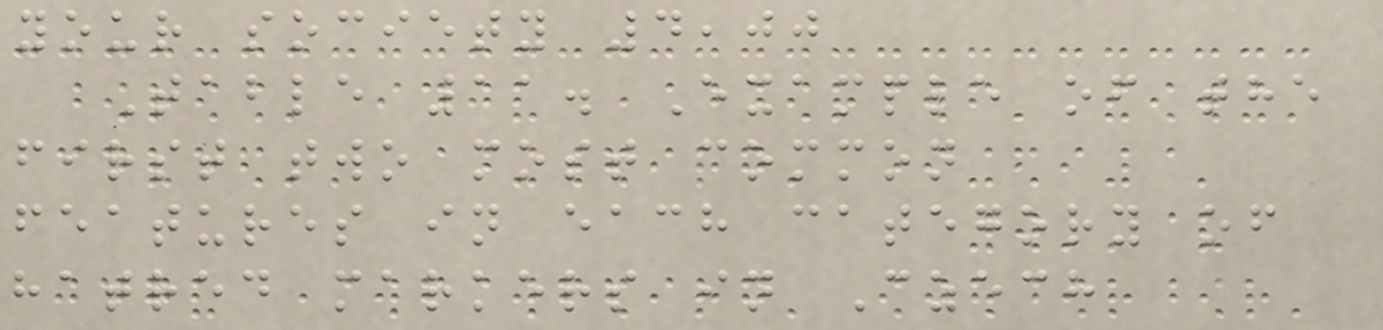your society 4,00
Table 11. Example of the
first two most common
features in each category of
hatred markers in Czech
